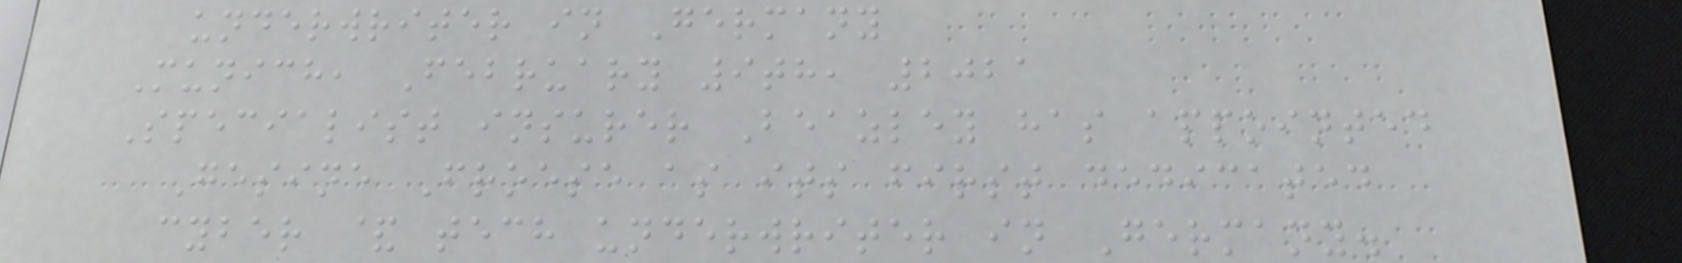underwriter in Germany
Munich, February 9th, 2021
Specialist insurer Beazley has appointed
Gesine Froese as its first dedicated
cyber & tech underwriter in Germany.
